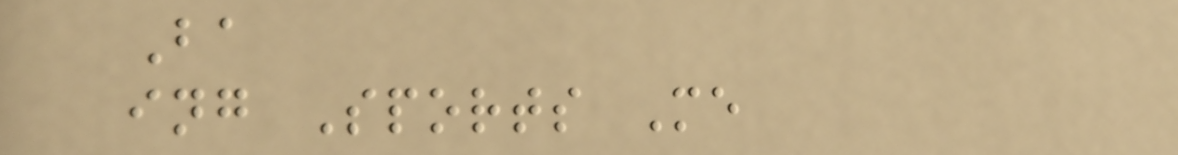Ba
ing Sports Me
